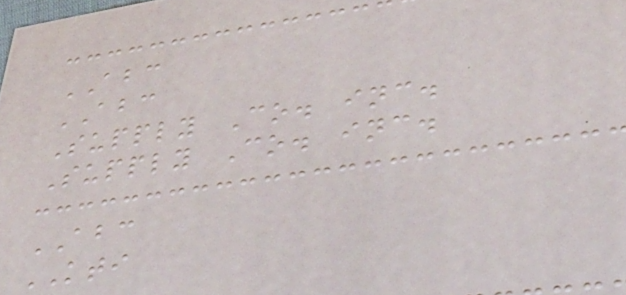ABC
ABC
Supply Co. inc.
Supply Co. inc.
ABC
KTI
